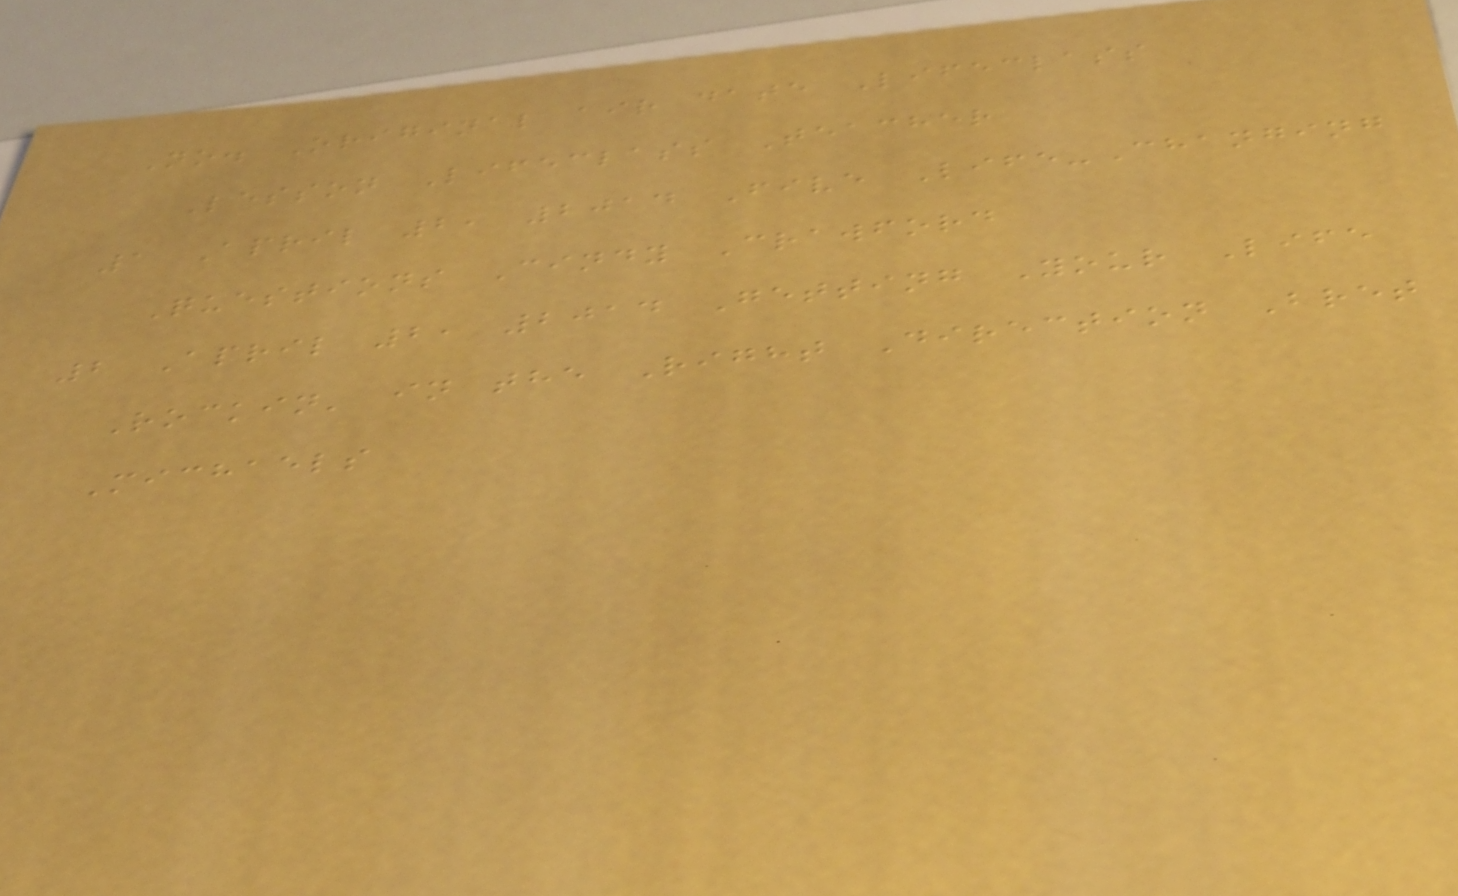No. Original air date Lifeclass
Lesson Lifeclass Teacher
1 April 2, 2014 Five Life-Changing
Questions Cindy Crawford
2 April 2, 2014 Getting Your Life
Rockin' in the Right Direction Bret
Michaels
